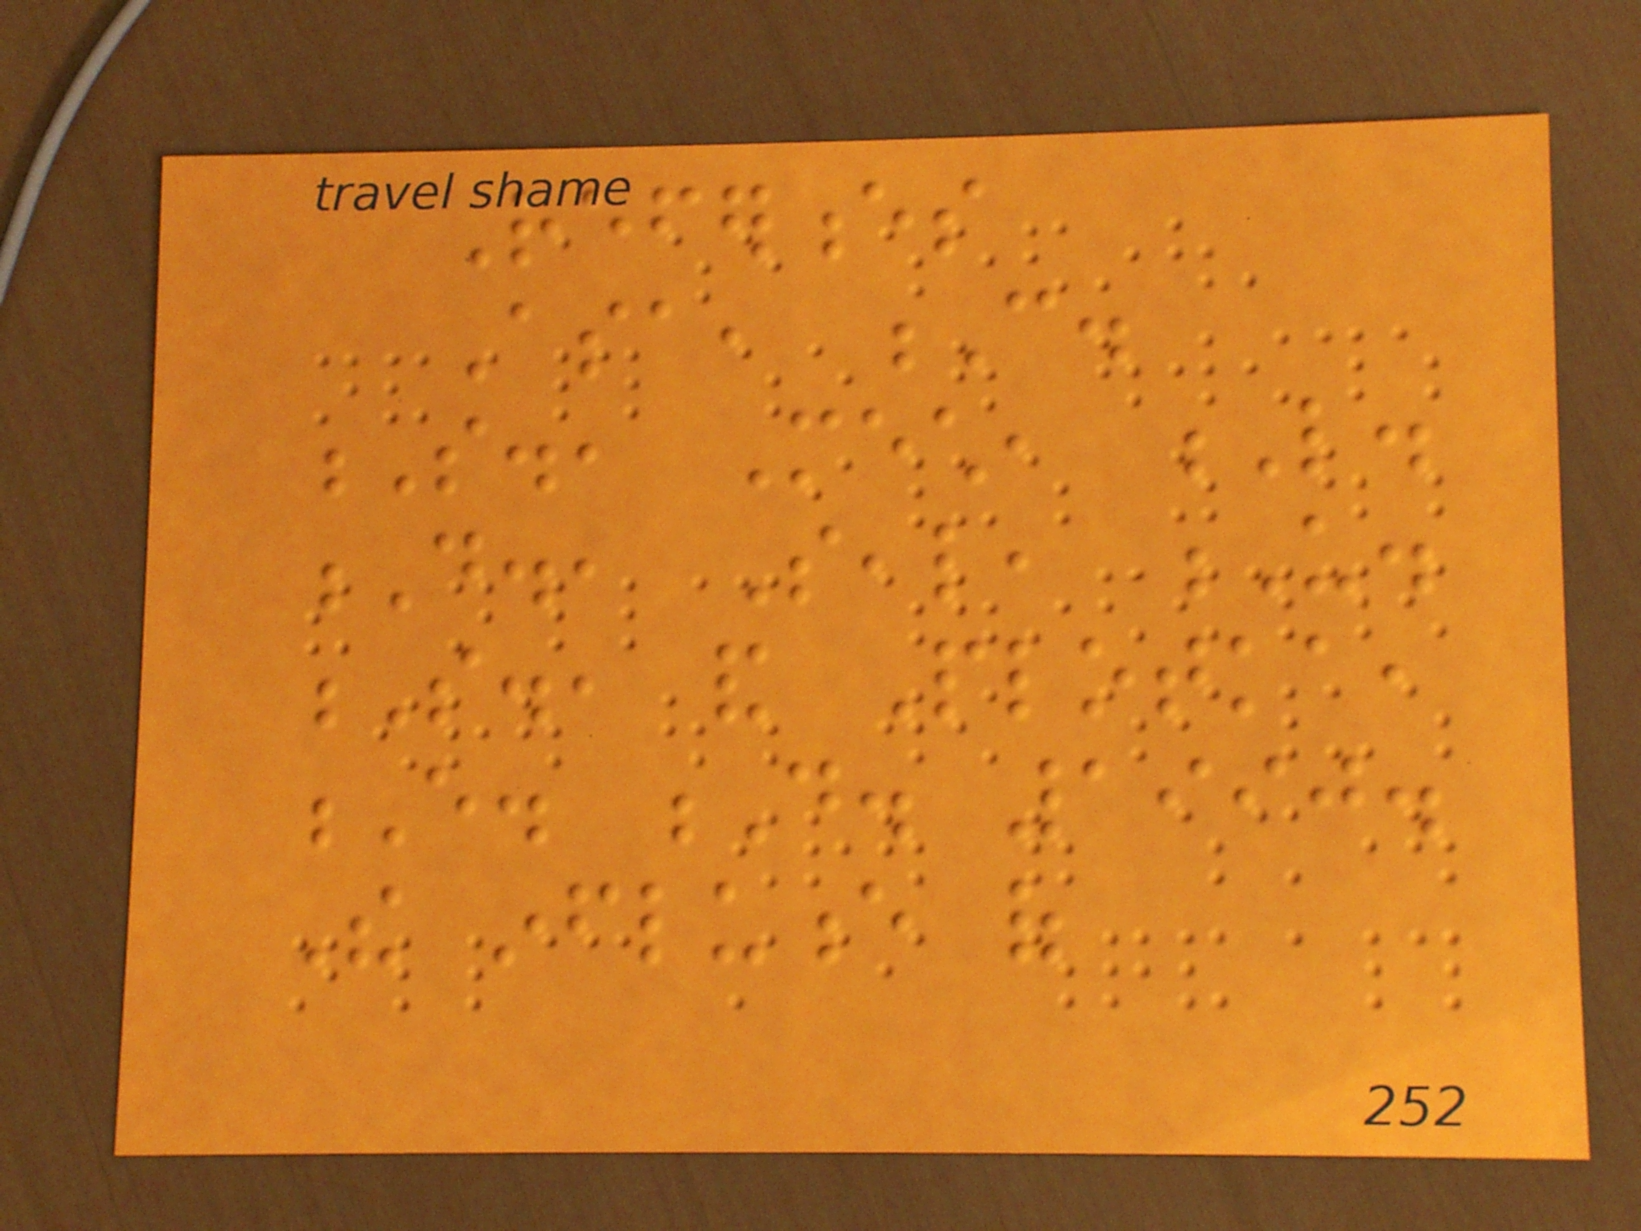References
Asa, C.
S., Mech, L.
D., Seal, U.
S., and Plotka,
E. D. 1990.
The influence of
